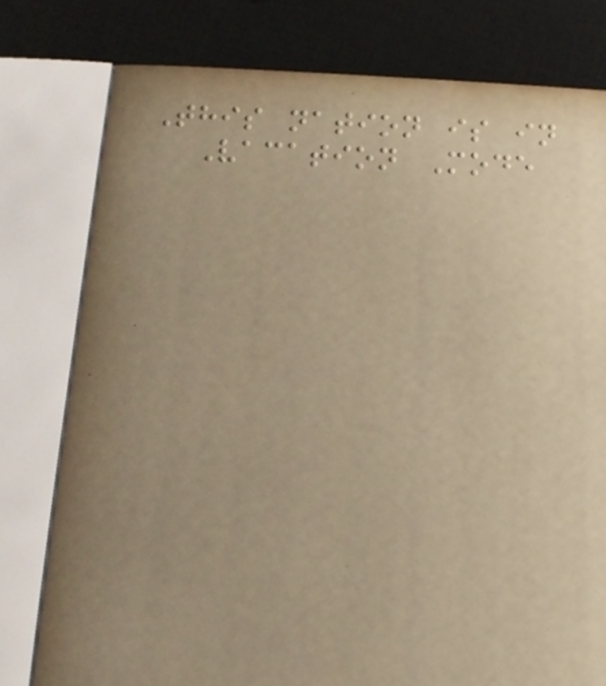This nation is in
Vacation Mode
